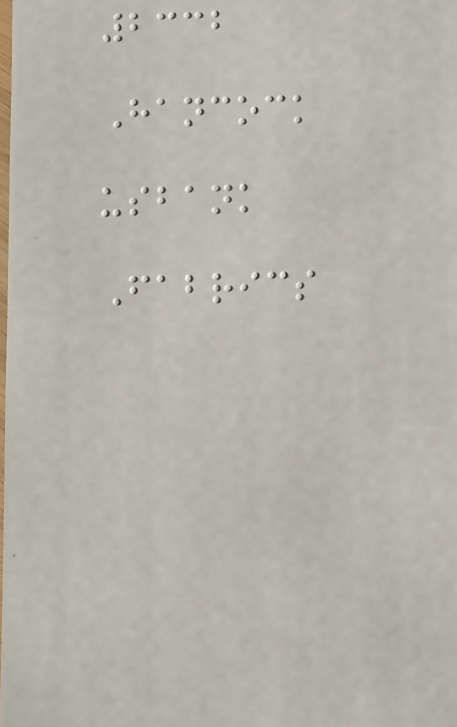2332
Hancock
usbank
Fabrics
